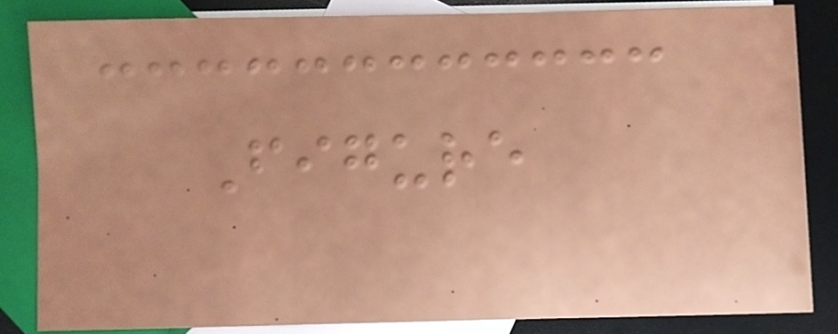Figure
